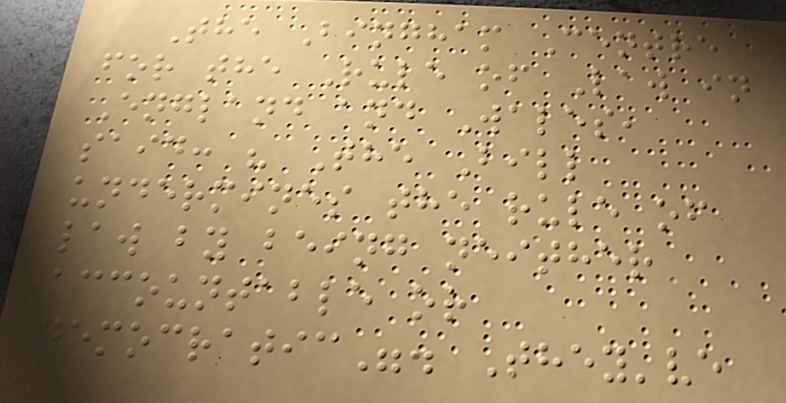The Bingham Centre
for the Rule of Law in
England and Wales,
said: " The Bill
undermines the rule of
law by being neither
accountable or
democratic". They've
